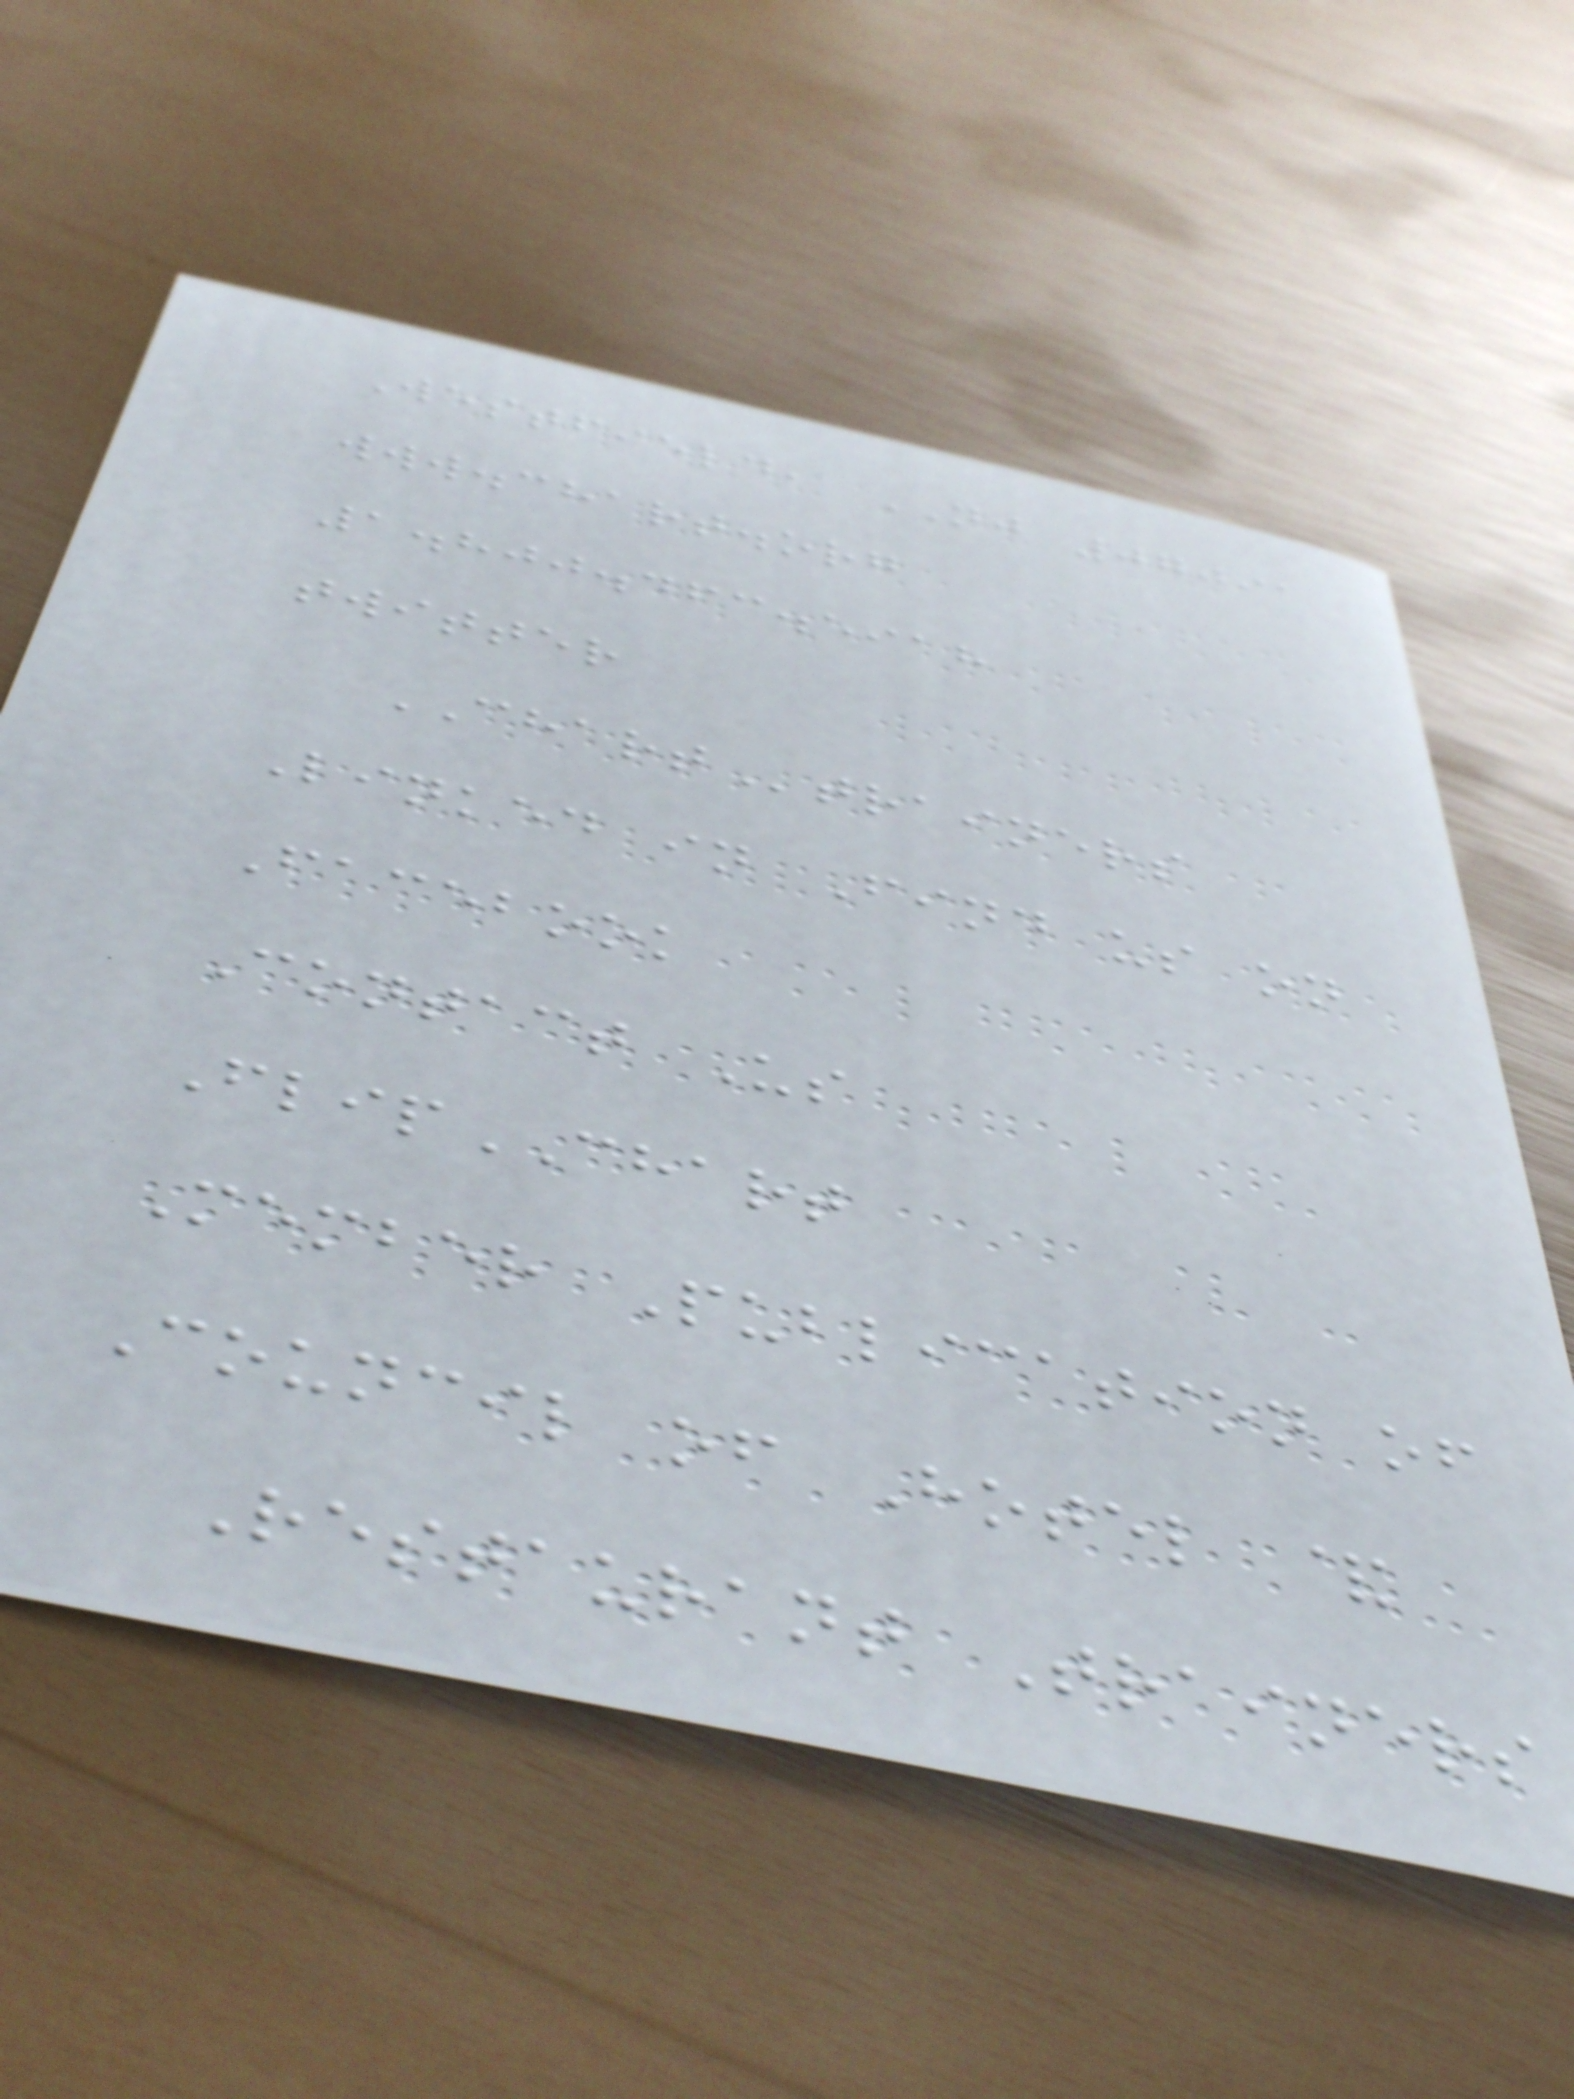Westfield, NJ 07091
www.chart.org
1.800.463.5918
twitter
CHARTtrainers
Linked in Find us on
Facebook
Contact Us
FlipCHART
Member Publication of
Council of Hotel &
Restaurant Trainers
